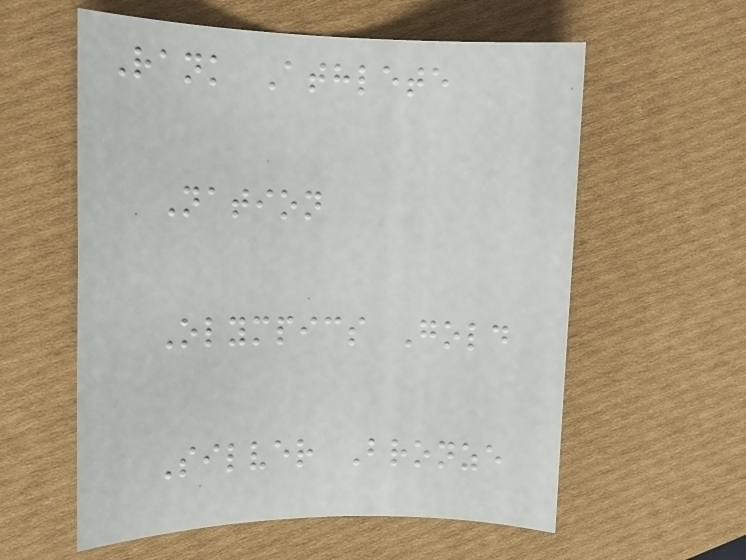Rank Athlete
Nation
Olympics Gold
Silver Bronze
